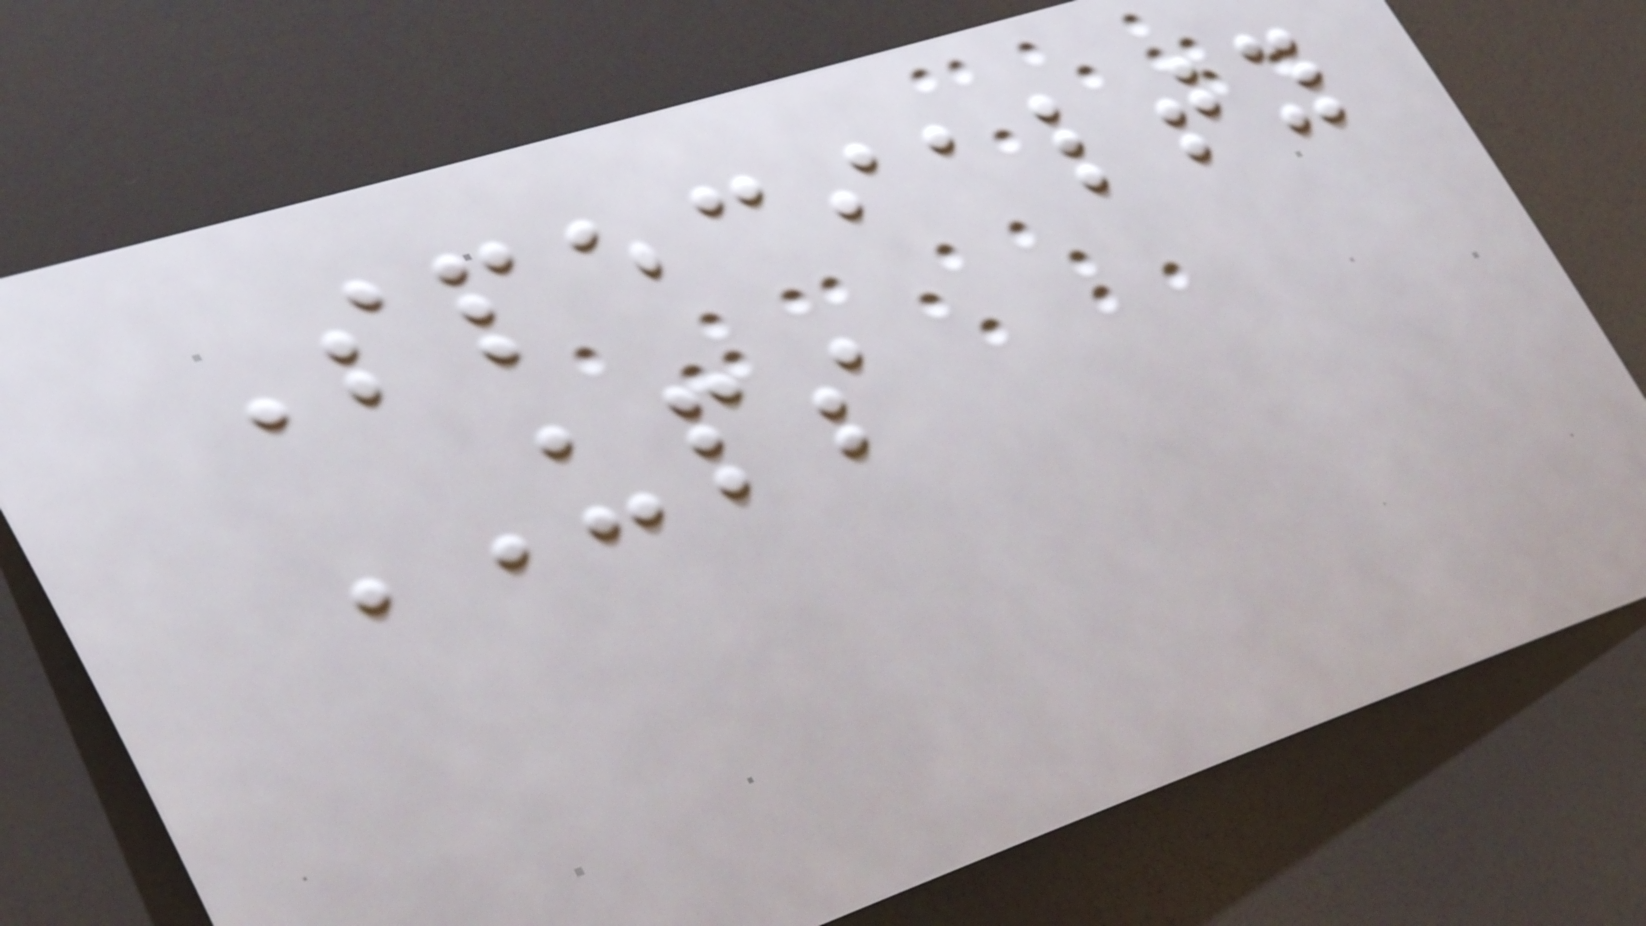Specialty
UPS
